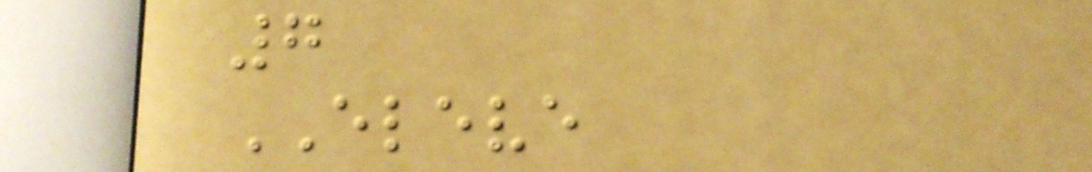7
ELEVE
